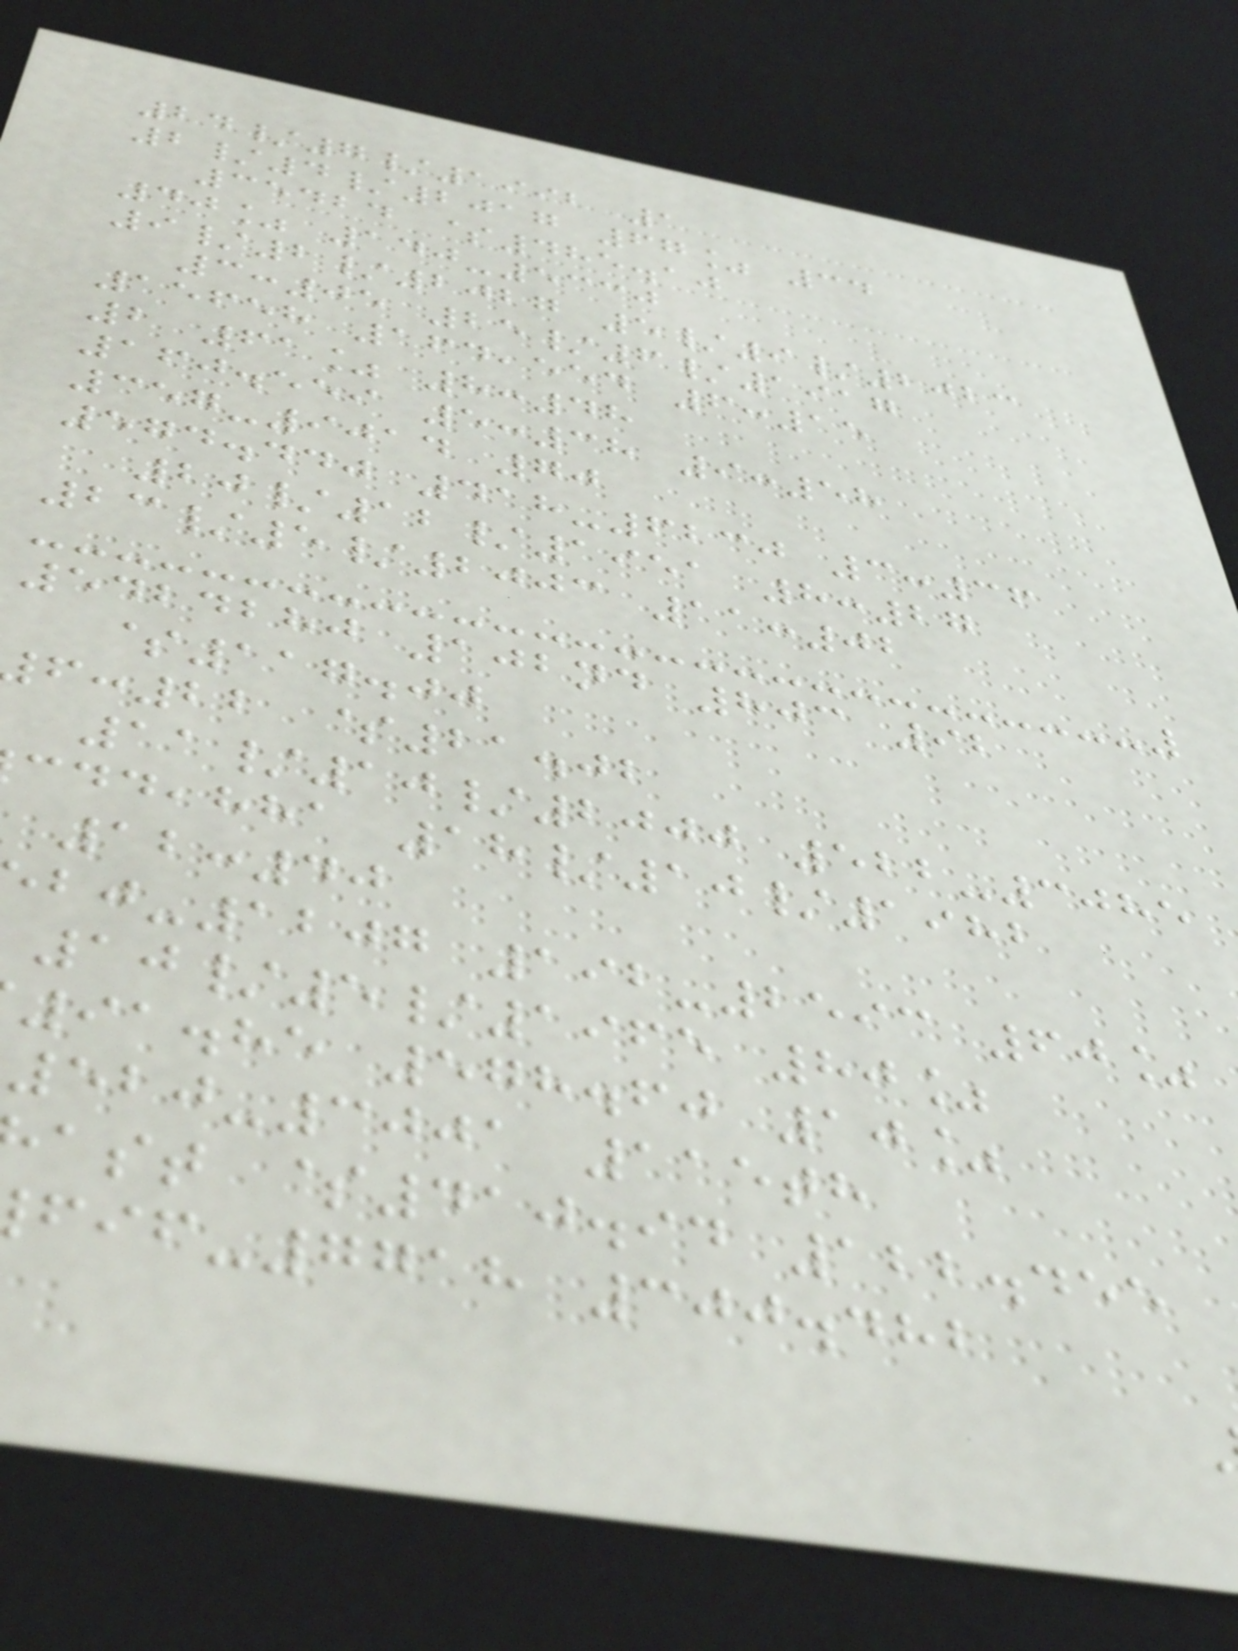24/7/1992 1
2/4/2017 67% 34
35424 $485.10
40% 140-5330
9/2/2027 5/9/2023
3:05 25/6/1917
15658 164,554 6:15
2 61% 8:48
160.559 5:38 9:58
357-9014 70
574.440 418-6230 3:36
20/12/1951 8:27
23/5/2003 11:02
5424280 102nd 803 92
$117.00
:22 $21.02
11/10/2000 522-3085
,hha 18/10/1982
12:40
-1207 192-2593 60%
10/5/1965 80%
91.85 578.60 10%
520-3001 115th
ast $410.94 122.455
-7718 300.482
